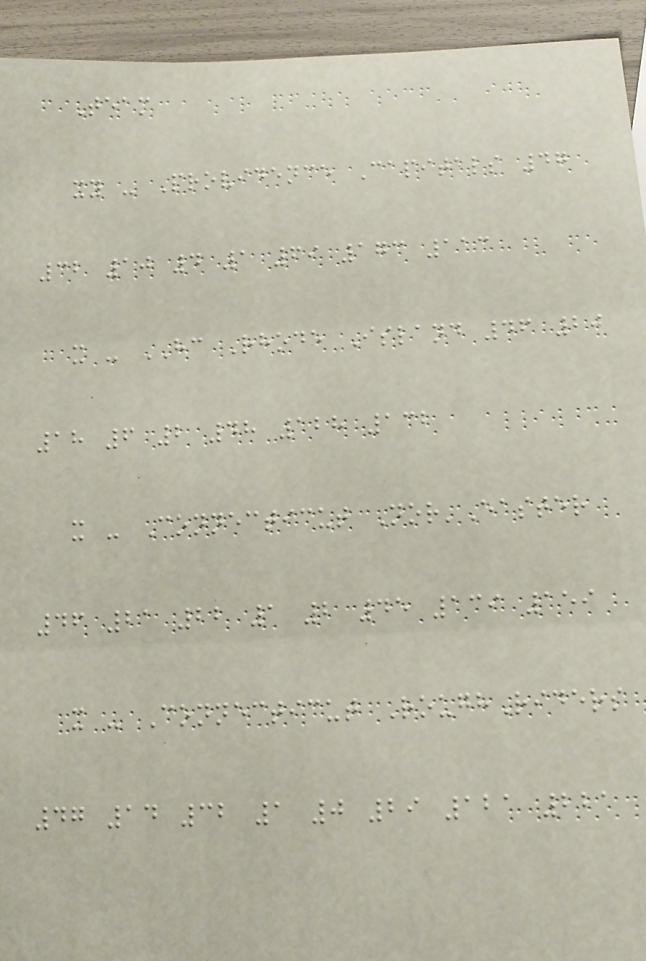Team
xy - Providence Capitals 47
32 10 4 1 69 173 113
x - HC Rhode Island 46 20
18 6 2 48 128 132
x - Connecticut Nor'Easter
46 21 22 1 2 45 139 159
x - Connecticut RoughRiders
47 14 32 1 0 29 121 221
